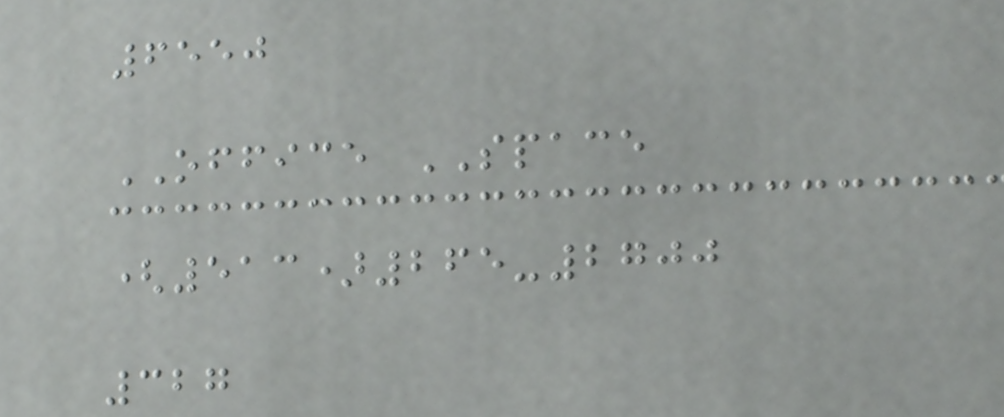6550
OFFICE SPACE
(513)265-2700
327
